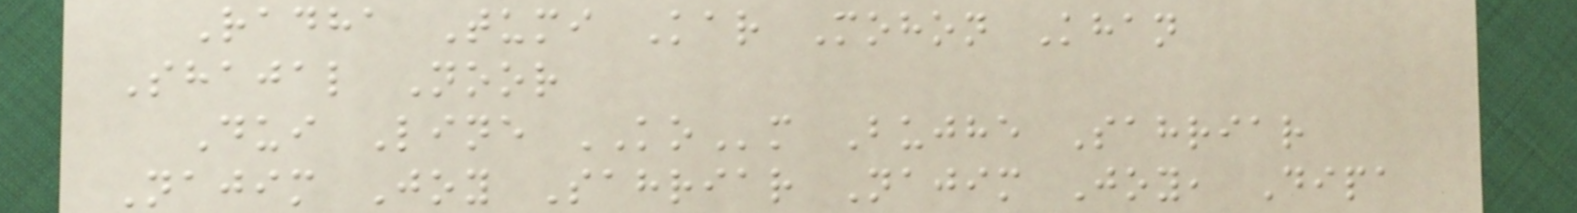Radha Tumi Kar Mohon Khan
Shajal Noor
Dui Line KOm Bujhe Sahriar
Najim Joy Sahriar Najim Joy, Dipa
